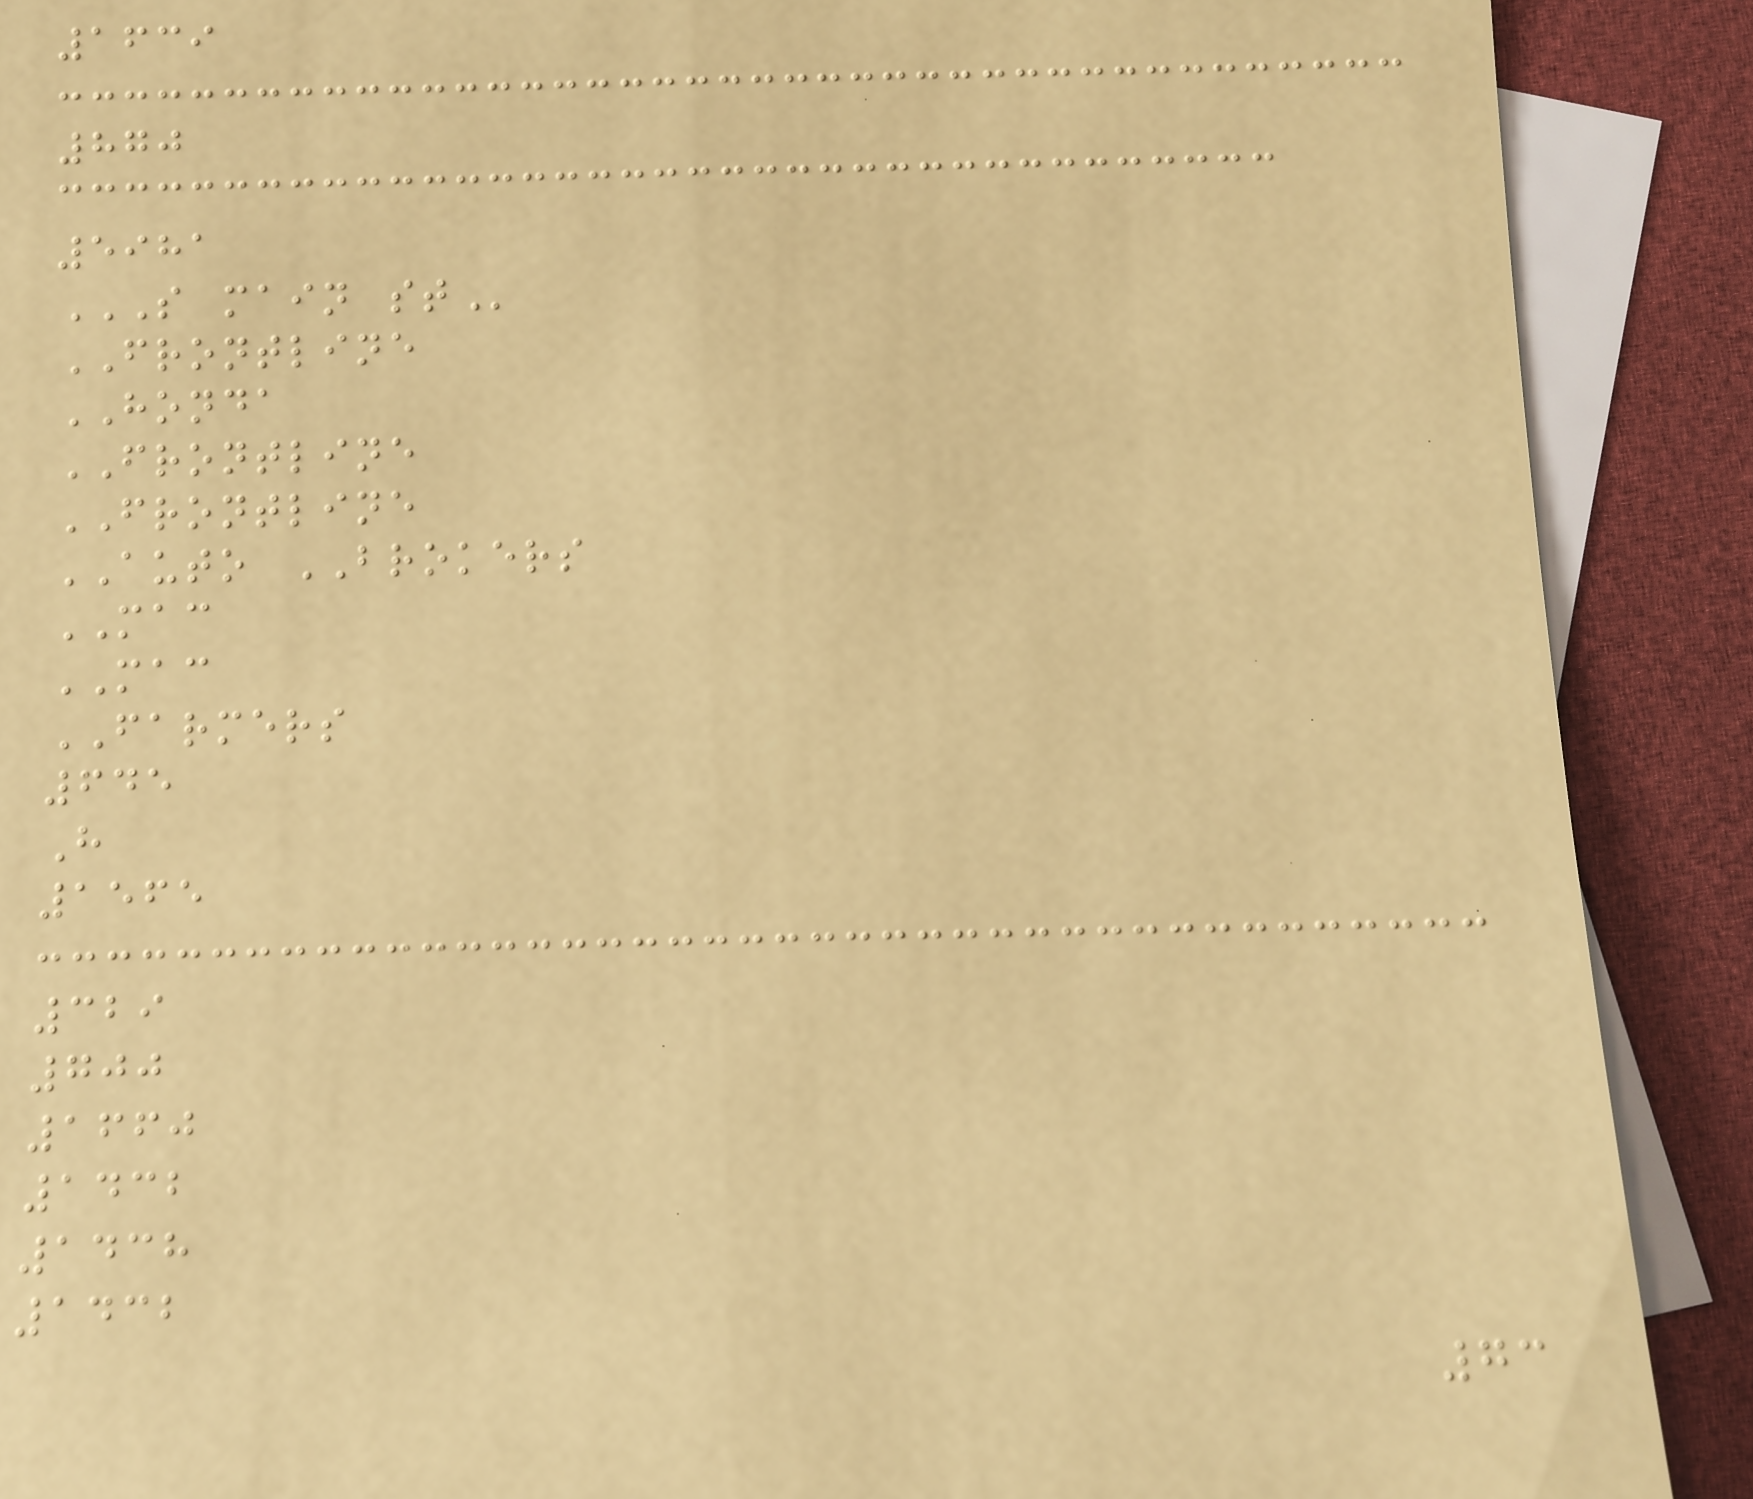1639
870
5981
S MAIN ST
FRONTLINE
HONDA
FRONTLINE
FRONTLINE
AUTO BROKERS
MAC
MAC
FARMERS
645
H
1565
329
700
1660
1432
1438
1432
73
